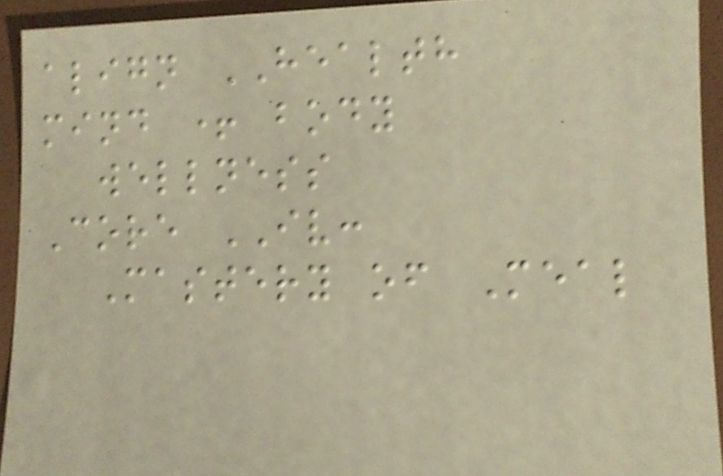align HEALTH
mind + body
wellness
Core IV:
Mastery of Meal
